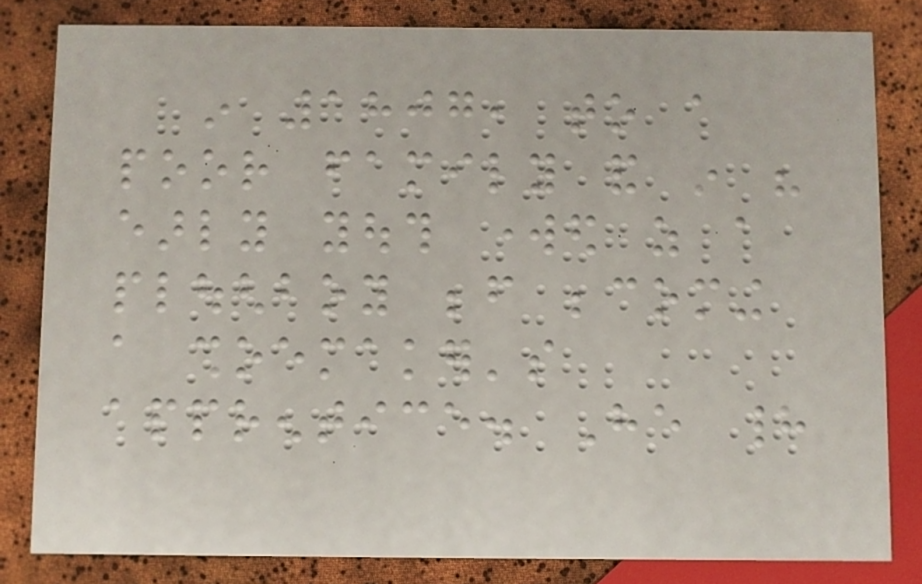in 1807, to a
poor family and in his
early youth worked as a
ploughboy before becoming
a shoemaker's
apprentice. He had
